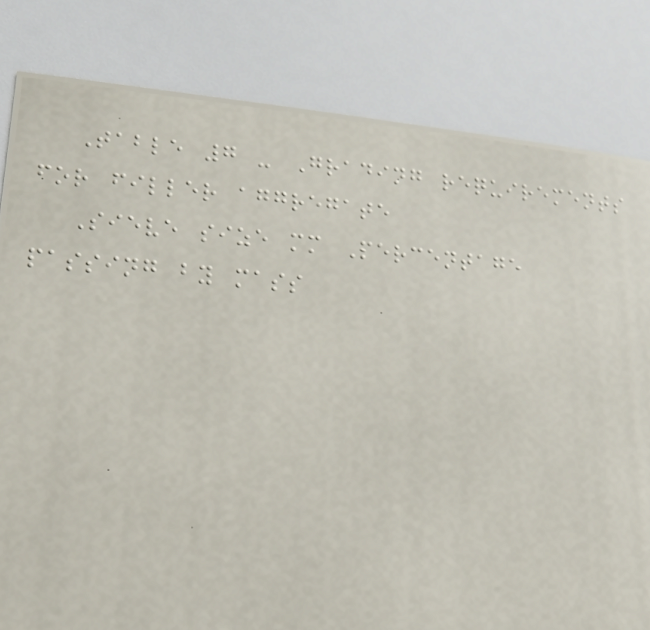Table 7 - Grading requirements
for filler aggregate
Sieve size mm Percentage
passing by mass
